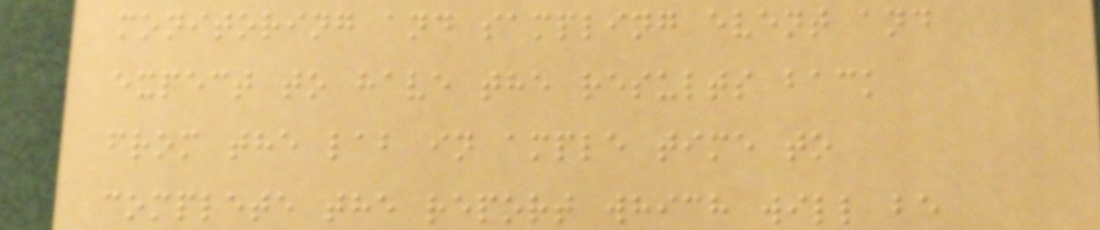monitoring and sampling event and
expect to have the results back
from the lab in ample time to
complete the report which will be
